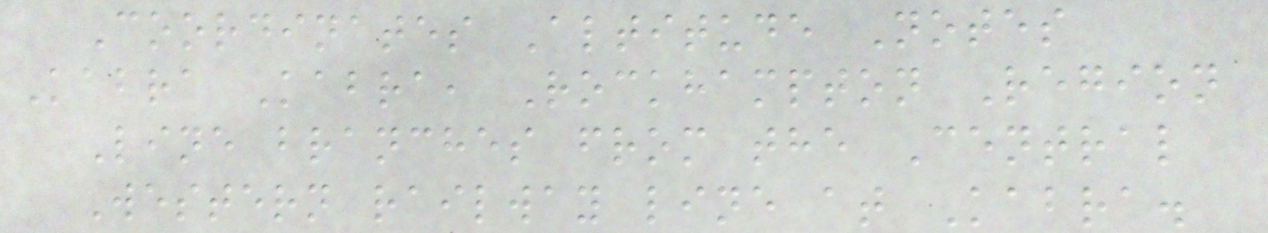Coordinates Altitude Notes
Kabra Kabra, Rockhampton Region
Line branches from the Central
Western railway line at Kabra.
